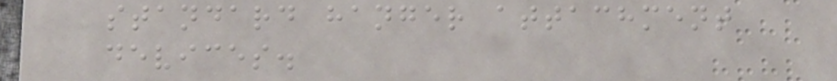standard hanger attachment
devices.
